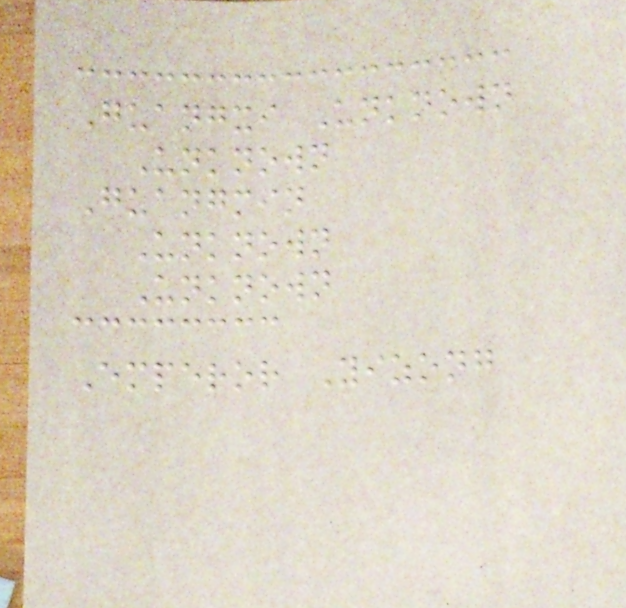Guangxi Unknown
Unknown
Guangmin
Unknown
Unknown
Emperor Yizong
